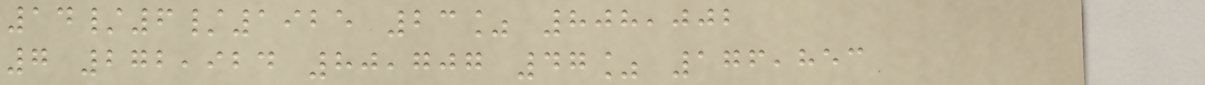14/6/1925 23% 808,002
7 272,924 80,707 47% 176,853
